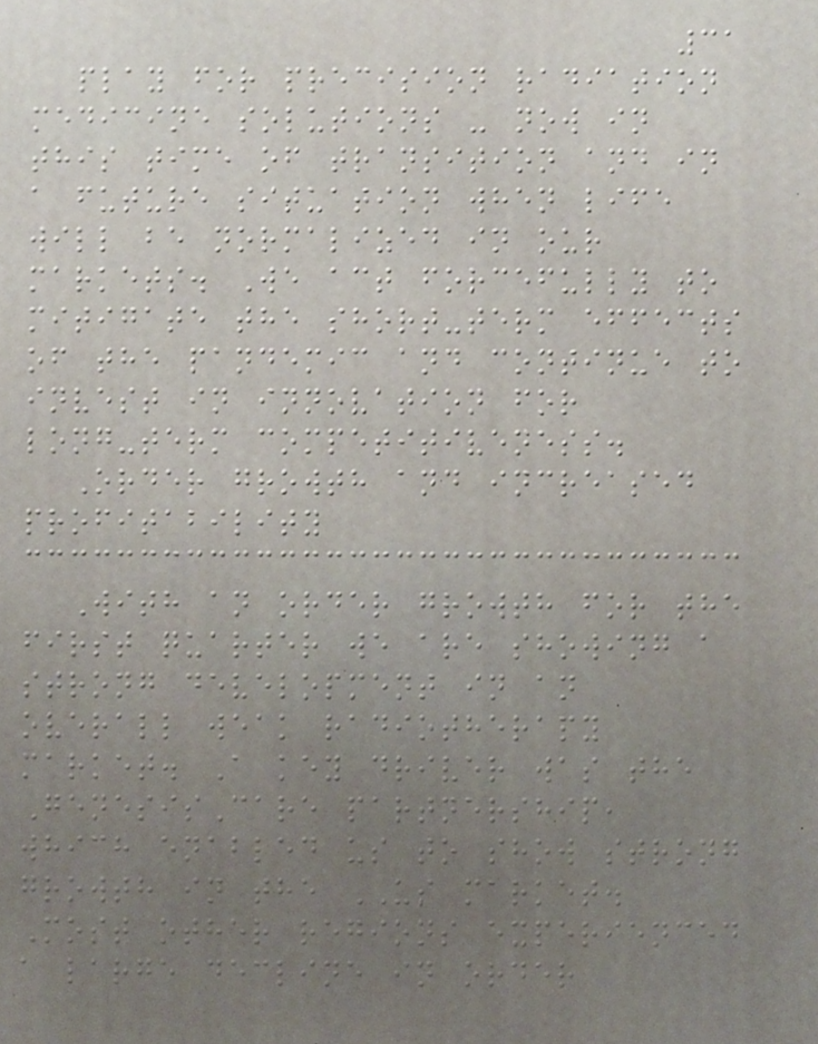31
play for precision radiation
medicine solutions - now in
this time of transition and in
a future situation when life
will be normalized in our
markets. We act forcefully to
mitigate the short-term effects
of the pandemic and continue to
invest in innovation for
long-term competitiveness.
Order growth and increased
profitability
With an order growth for the
first quarter we are showing a
strong development in an
overall weak radiotherapy
market. A key driver was the
GenesisCare partnership,
which enabled us to show strong
growth in the US market.
Most other regions experienced
a large decline in order
